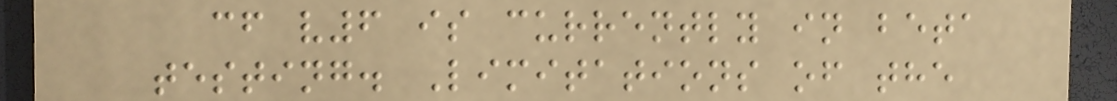cf v6 is currently in beta
testing. Limitations of the
